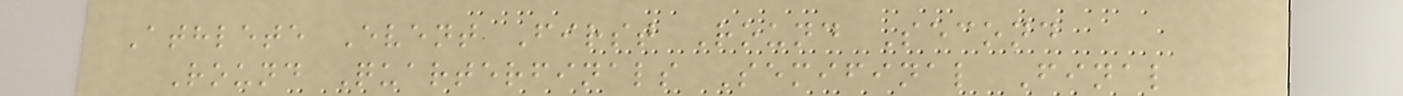Athlete Event First Round Second
Round Quarterfinals Semifinal Final
